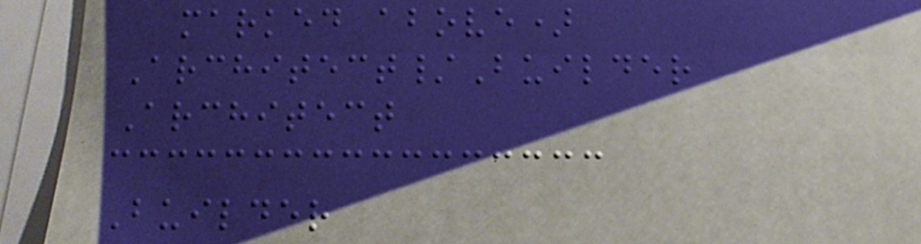marked above)
Architect/Builder
Architect
Builder
